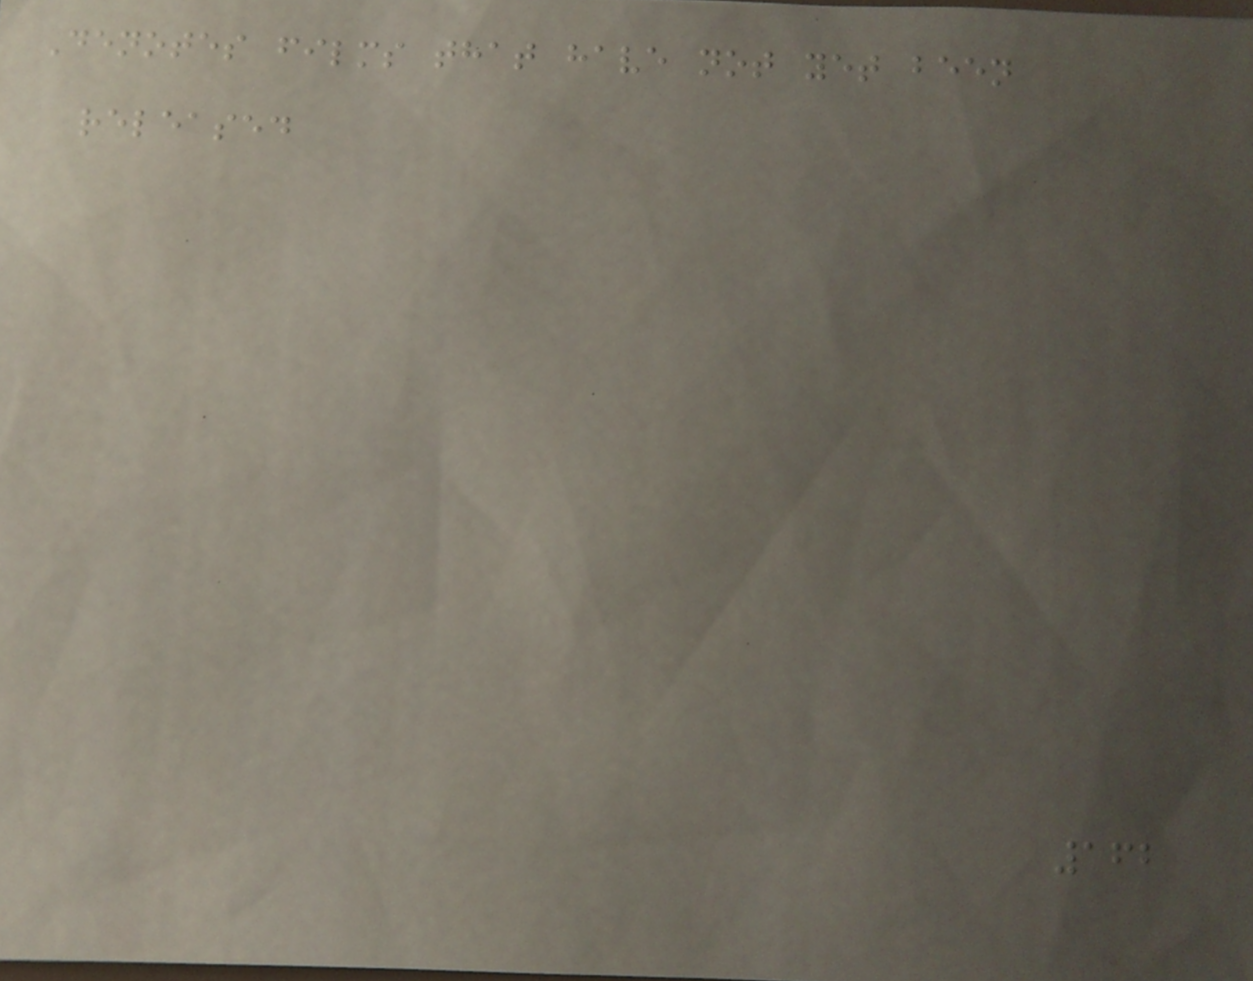Denotes films that have not yet been
released
162
